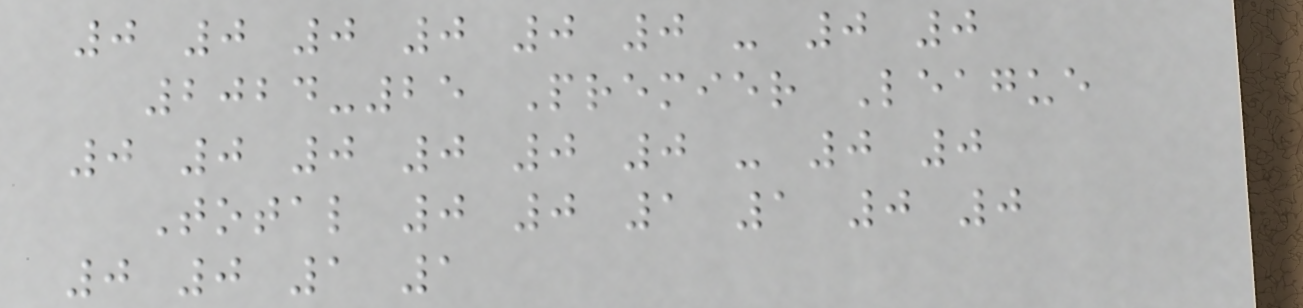0 0 0 0 0 0 - 0 0
2024-25 Premier League
0 0 0 0 0 0 - 0 0
Total 0 0 1 1 0 0
0 0 1 1
